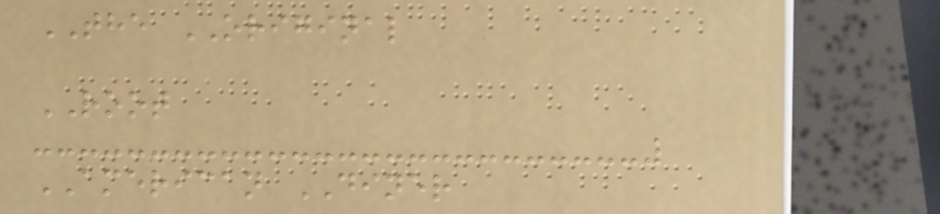THE ORIGINAL
ROOT
AMERICAN DINER
